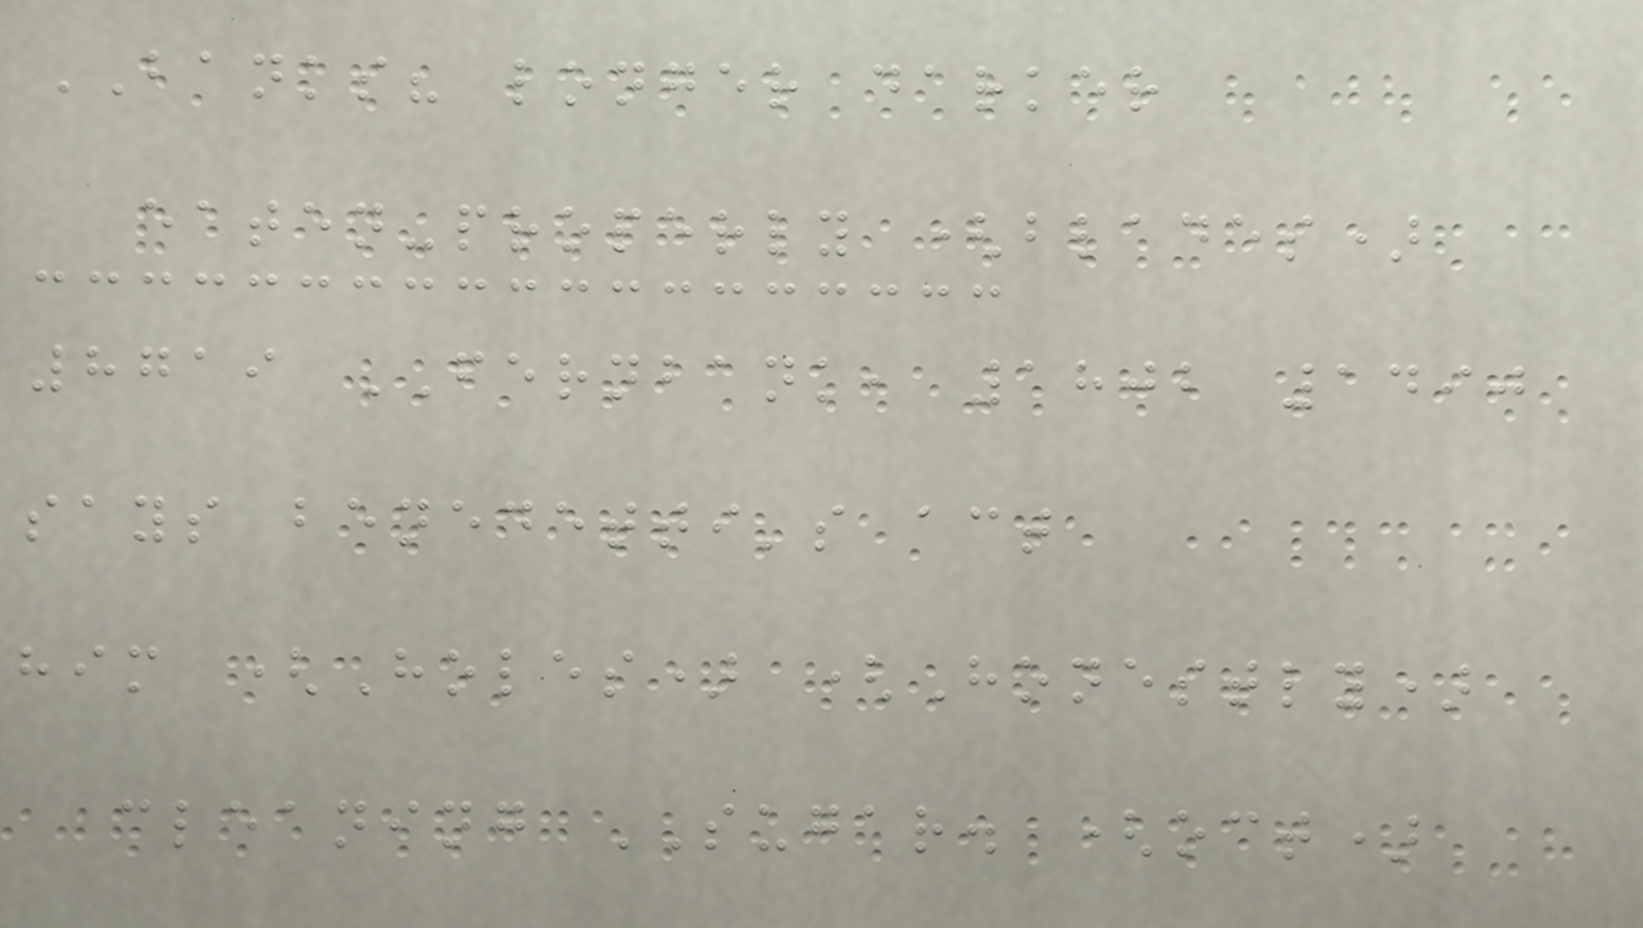BANKS? longer darker
eaten-properly (blades)
8719 FERNBANK, 1802 1490
says benedetti's act
him (Holes) (Honestly)
cleaning SUGAR. (oct)
